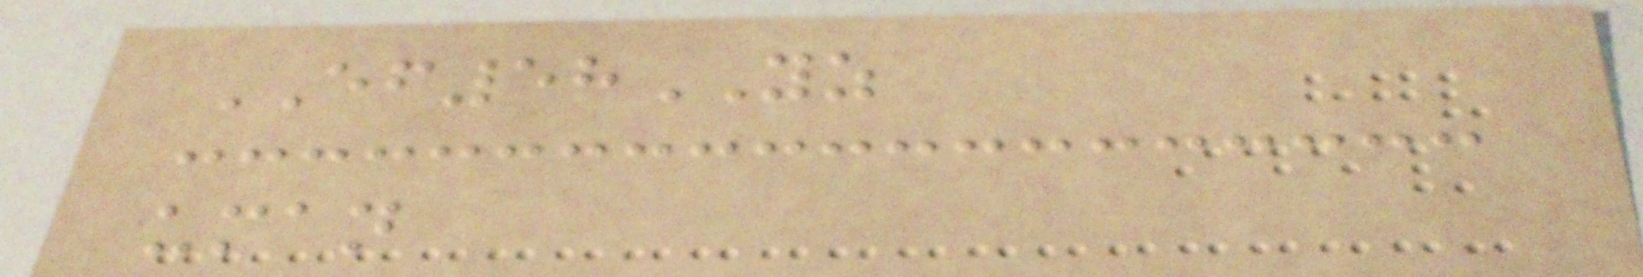EF58YZ
uman
